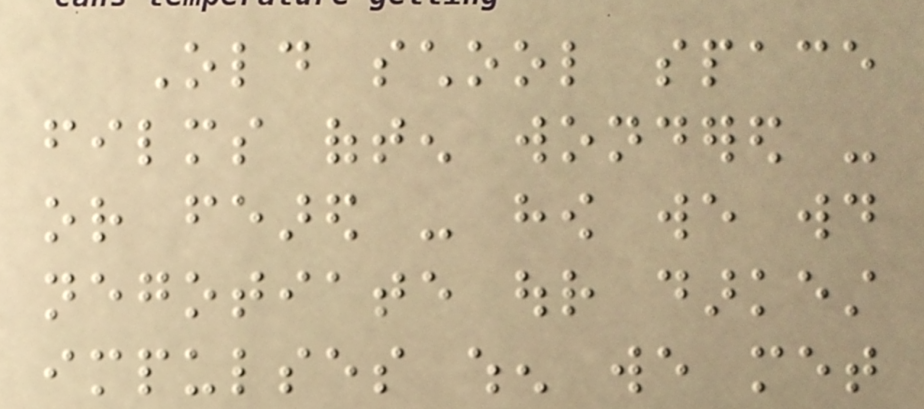Old school space
films often wondered -
or feared - how we would
negotiate our darkest
impulses when we met
